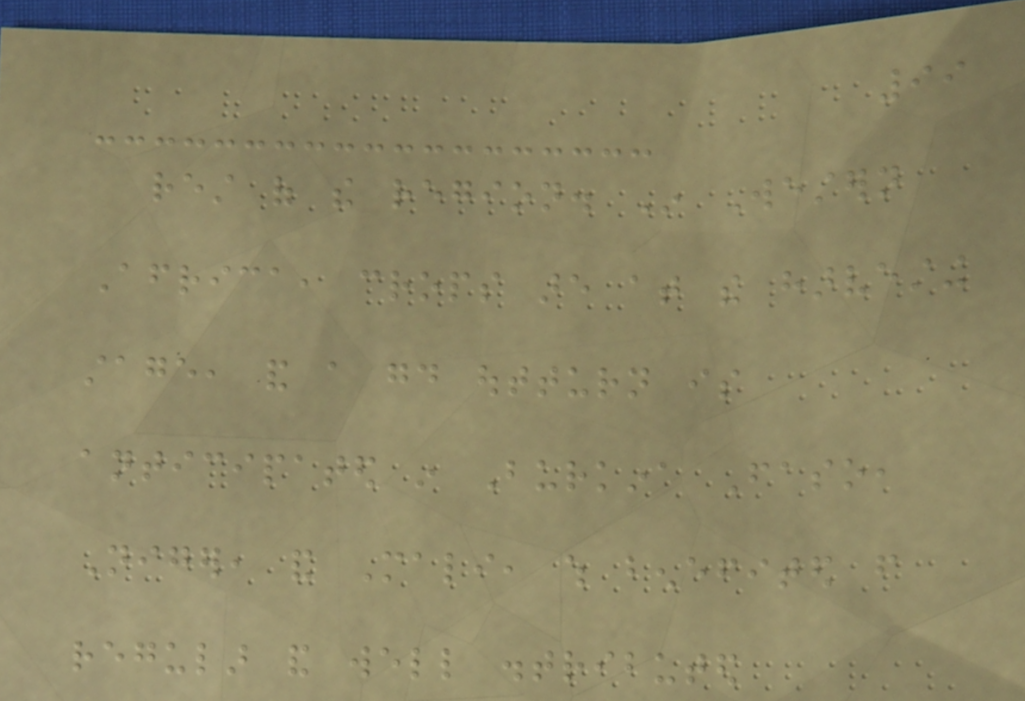99
rest of the region. In Western
Africa, crops are at the harvesting
stage, and a good outturn is
anticipated in Burkina Faso,
Niger, and Mali, which benefited from
regular and well distributed
